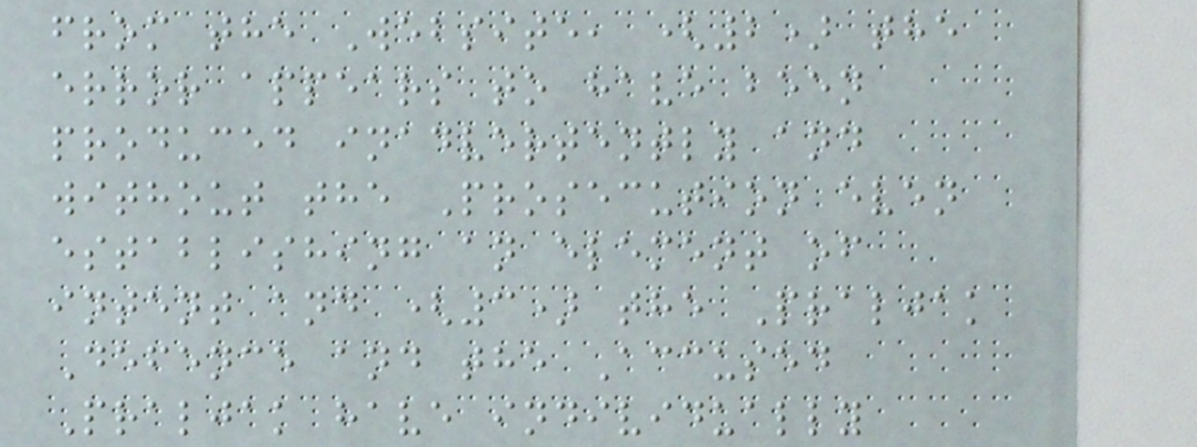from the Website, (2) the
error appears to have been
produced inadvertently and
without the Prosecution even
establishing an element of
intent and (3) the Praljak
Defence and the Accused
Praljak have individually
